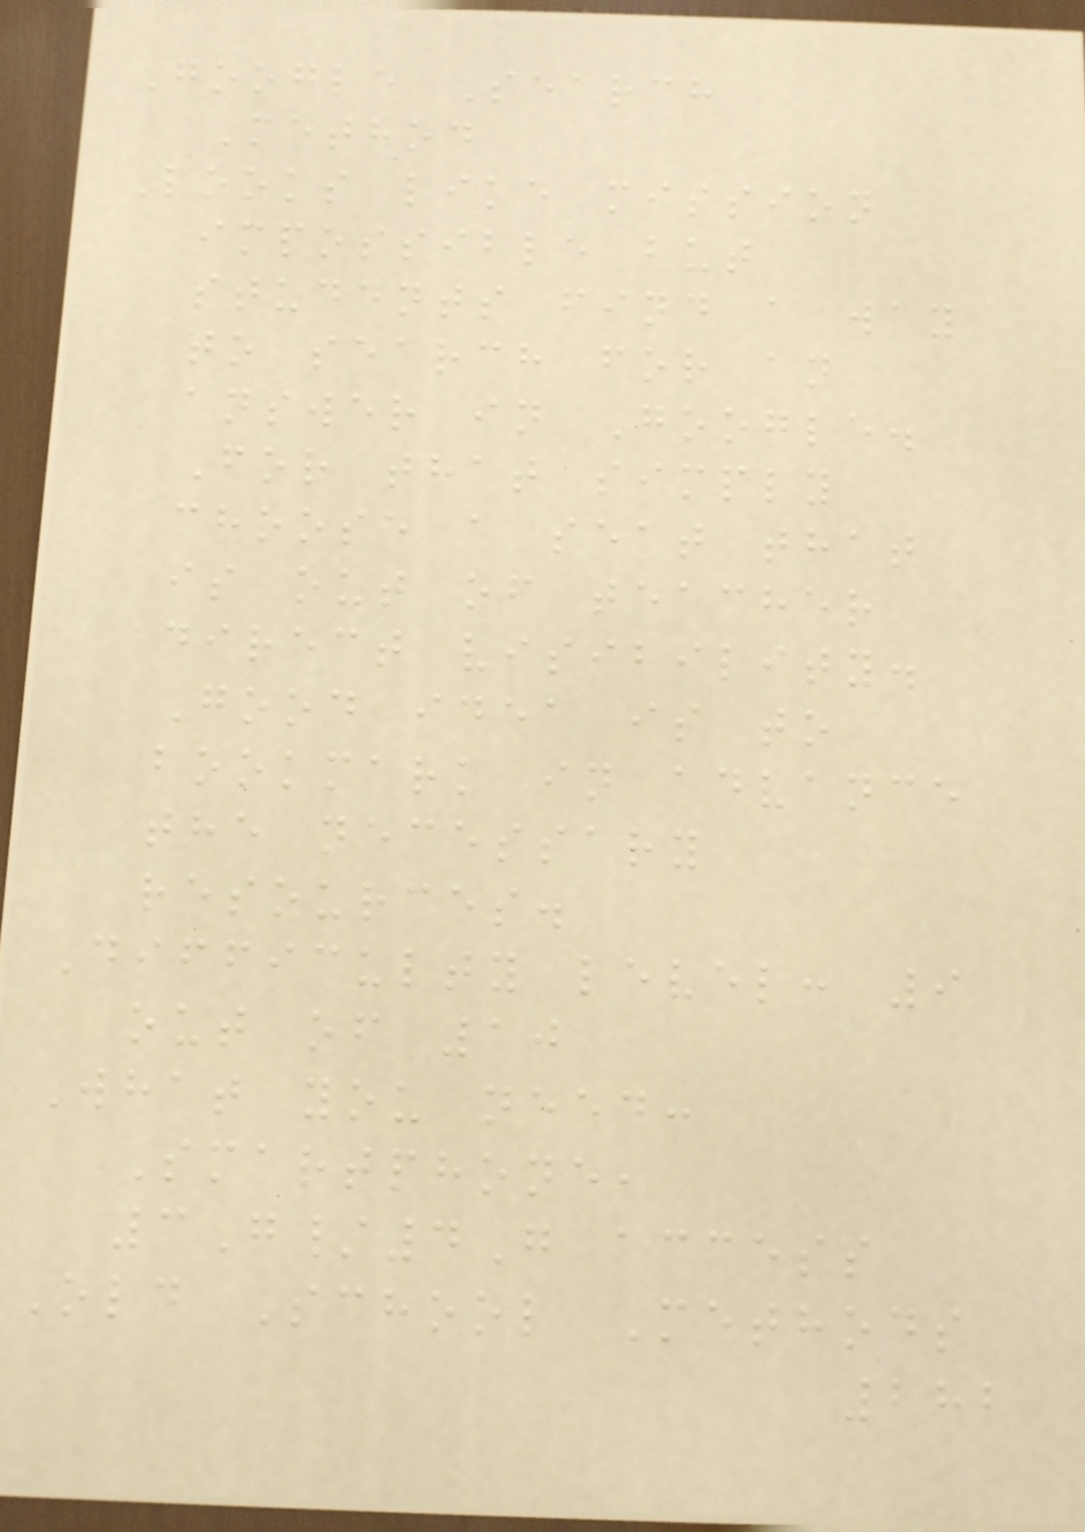Google Search
Method
Looks like mission
impossible but
students find a way
to search for an
answer in Google.
For that simply
choose a seat that
is out of teacher
direct visibility.
Good idea is to
bookmark in advance
the necessary
resources.
Difficulty level: 9
out of 10
What you need:
Smartphone,
3G/4G access
Old School Methods
282
